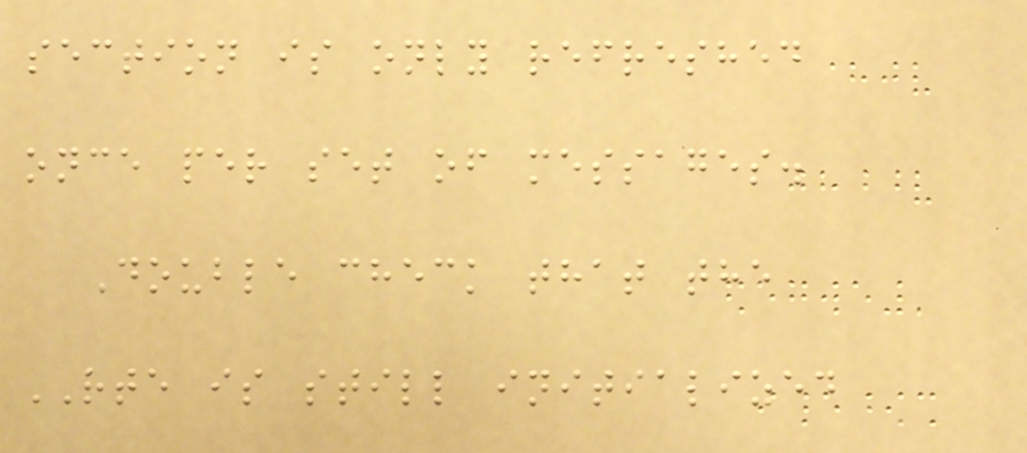section is only refreshed
once per set of messages.
Double check that the
RTE is still initialized
